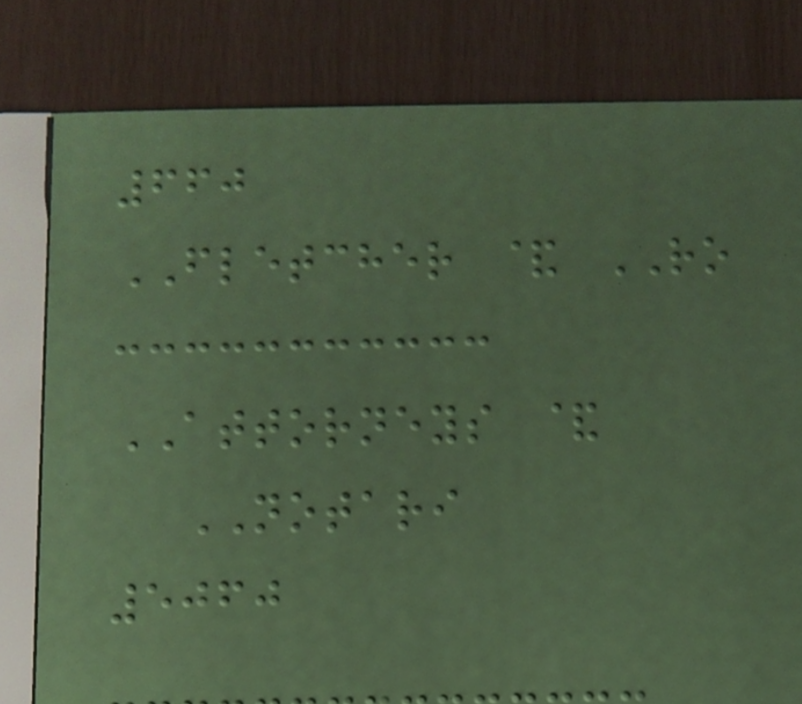660
FLETCHER & RO
ATTORNEYS &
NOTARI
5060
